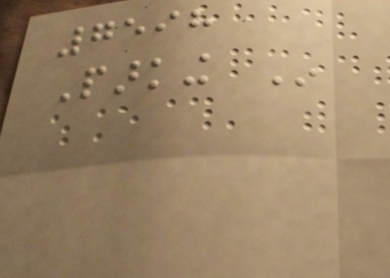7598
Parking In
